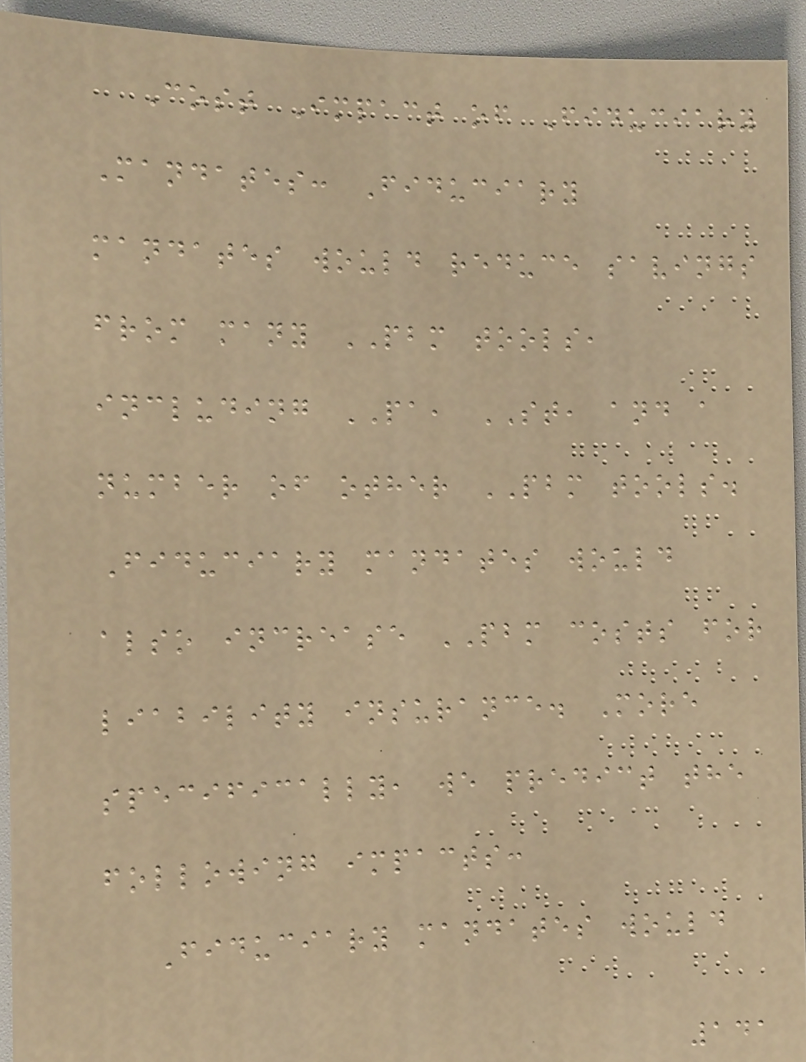Cost Impact of Fiduciary
Mandates: Fiduciary
mandates would reduce savings
from many PBM tools,
including PA, ST, and a
number of other PBM tools.
Fiduciary mandates would
also increase PBM costs for
liability insurance. More
specifically, we predict the
following impacts:
Fiduciary mandates would
141
